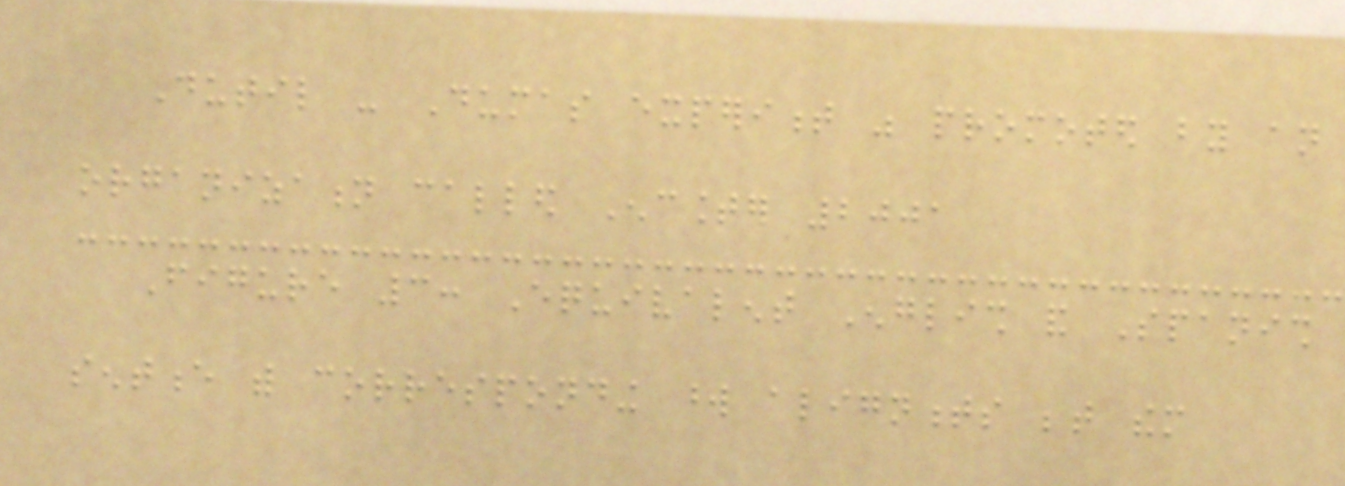Dutil - Dumas experiment was promoted by an
organization called Encounter 2001
Figure 3: Equivalent English and Spanish
sentence with corresponding word alignments between them
